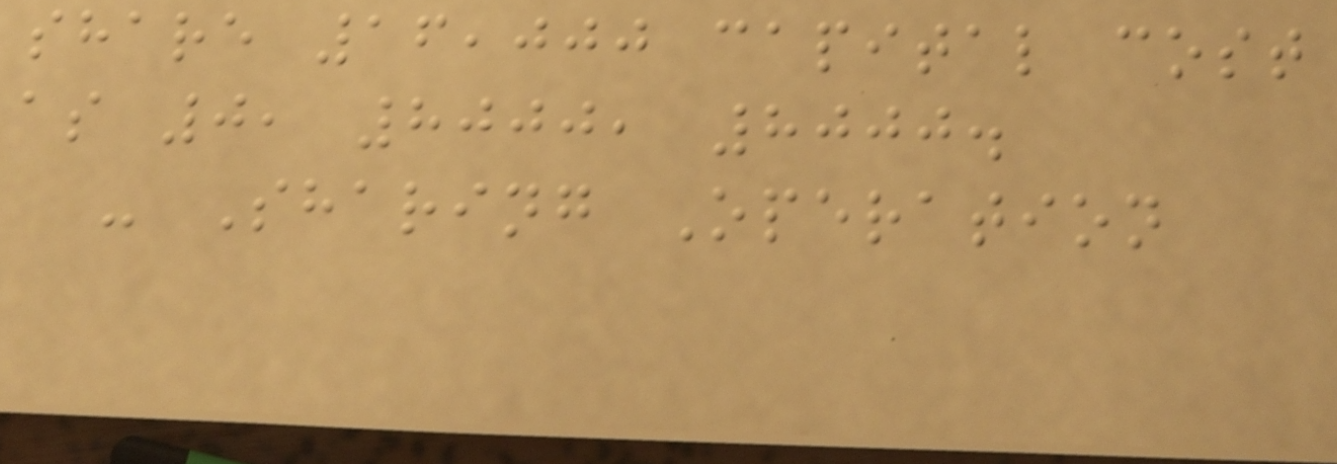share 16,000 capital cost
as 0, 8000, 8000.
- Sharing Operation
